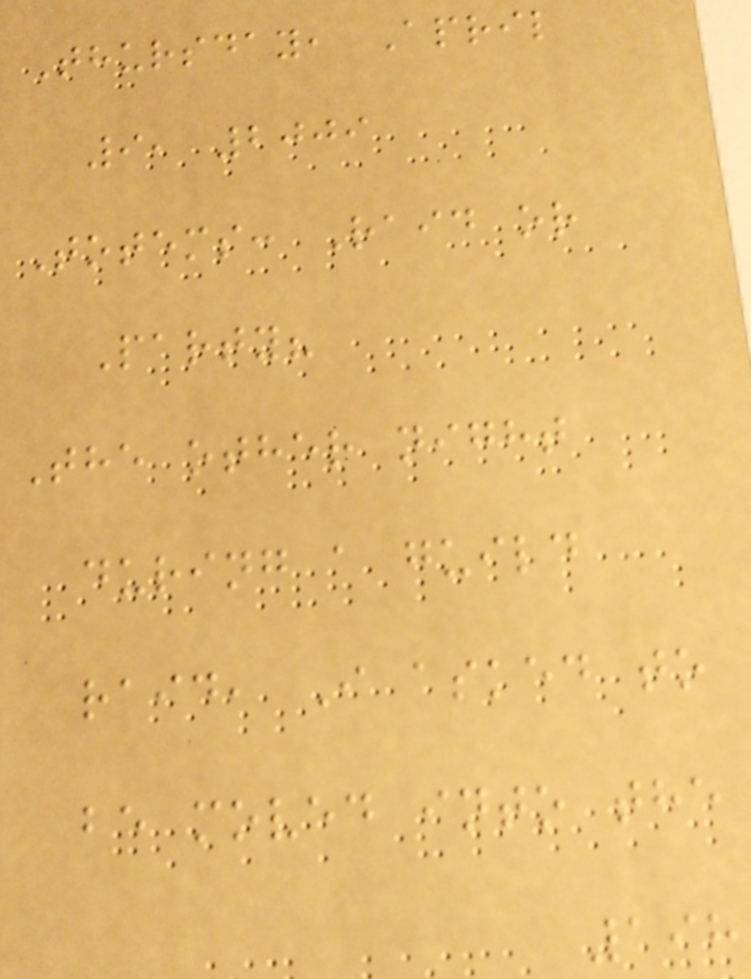Thursday, April
9, 2009
Totems: Raid or
Party?
The other night
during a guild
raid, I asked to
be moved into the
198
